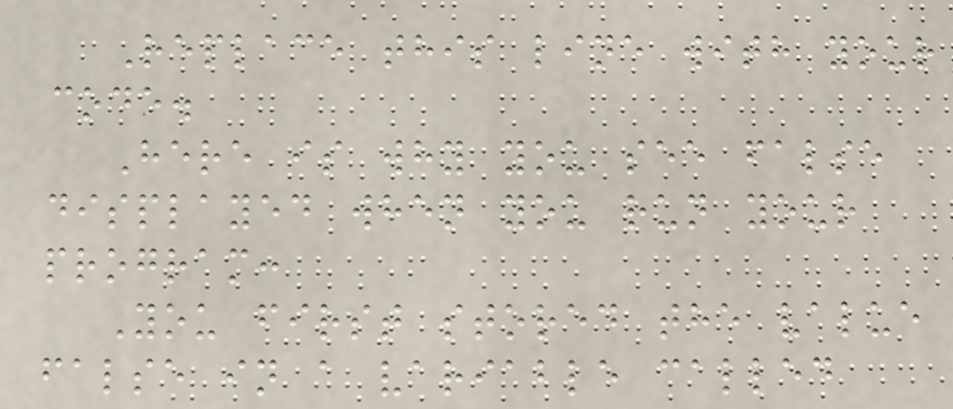Replace this line with your
code.
Here is why you see false
displayed when you run your
program:
You first stored the value
false in a variable called
